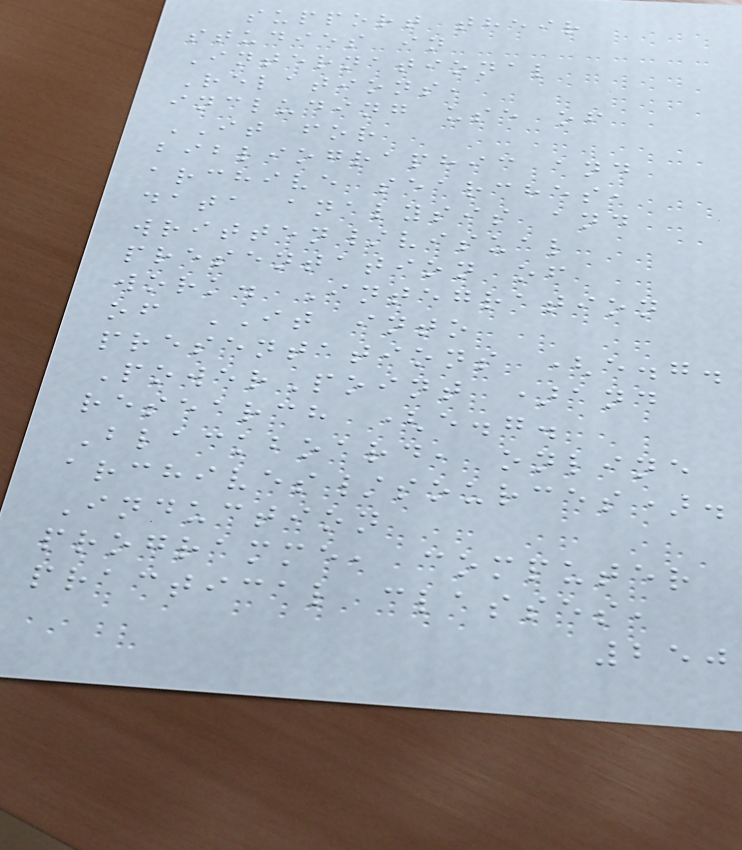support their
studies in
International
Relations,
including use of
IT for
bibliographic and
archive searches,
data analysis and
written/visual
presentation of
work. Integration
of IT into
presentations (e.g.
PowerPoint )and
research (e.g.
Blackboard, online
archives/sources).
Induction
programme, computer
practical classes,
250
